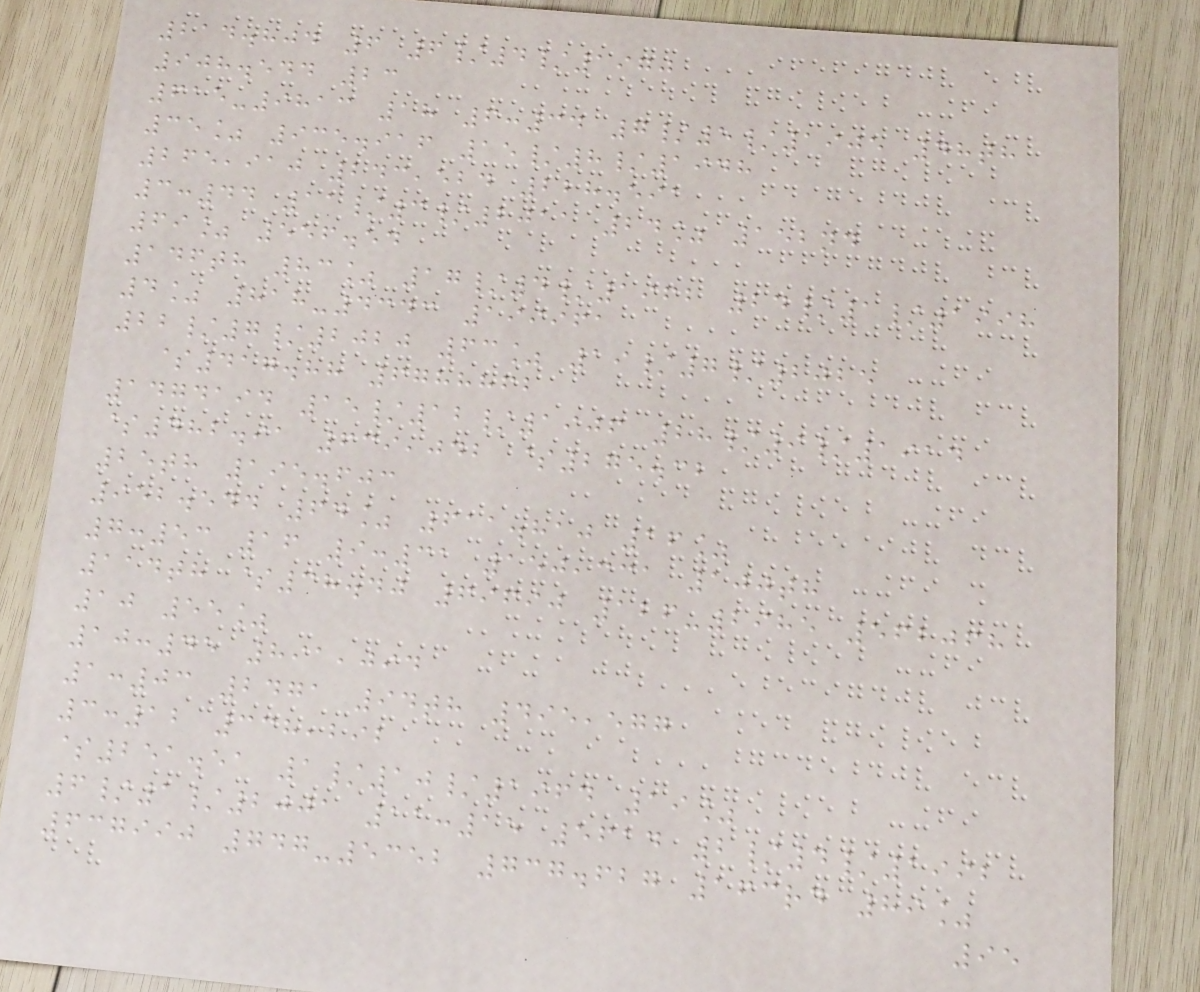214.804 6 6/4/1970
908.544 23
615-9813 18 6:34 7/5/1905 48th
35% 935.916 15/8/1948
265,910 243,524 228.591
3:44 11/3/2011 24% 152nd
69% 556.54
146th 83% 17/4/1962 24/1/1998
4% 818-4343 199961
22/7/2020 63% 19/7/2025
$417.88 6788862
1474194 15/12/1906 28/9/1914
$482.91 639,042 $275.32
25th 195.603
952.544 64% 611.810 16%
7:53 16 9:31 150,331 100th
114th $38.40 69690 126-2985 562068
10 55%
10:45 891,094
1:03 2471 94th 495,577
3:12 338,292
$251.51 1/10/1964 19%
6/1/2001 11:15 5614 2/4/1992
637990 747-5352 737.627 163rd 89%
95
